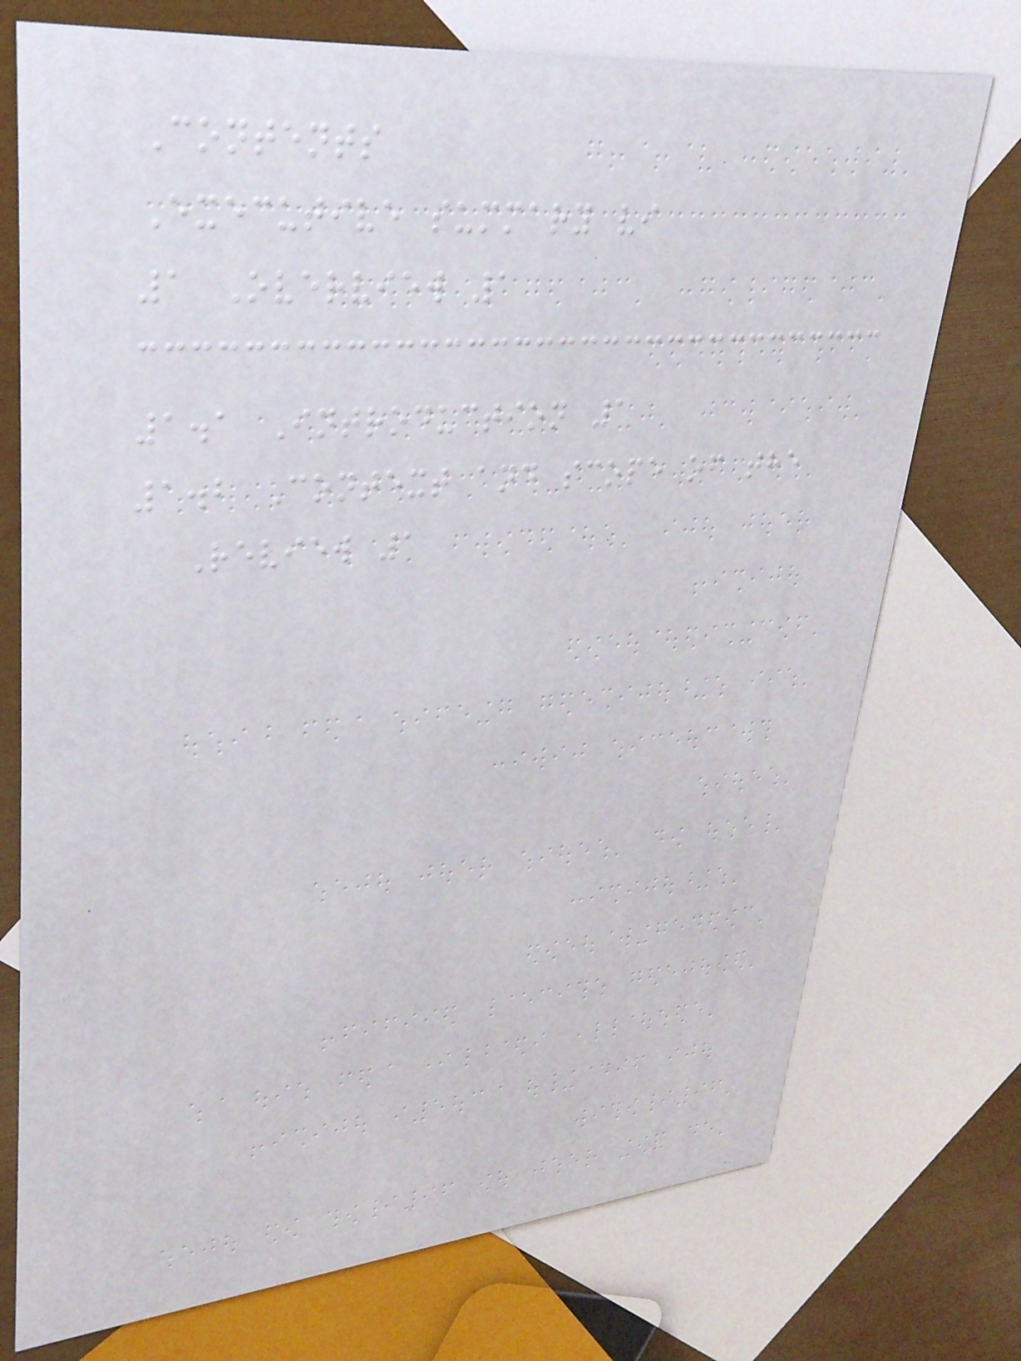Contents
Executive summary vi
1 Overview 1
1.1 Introduction 1
1.2 Context and scope of the
Review 1
